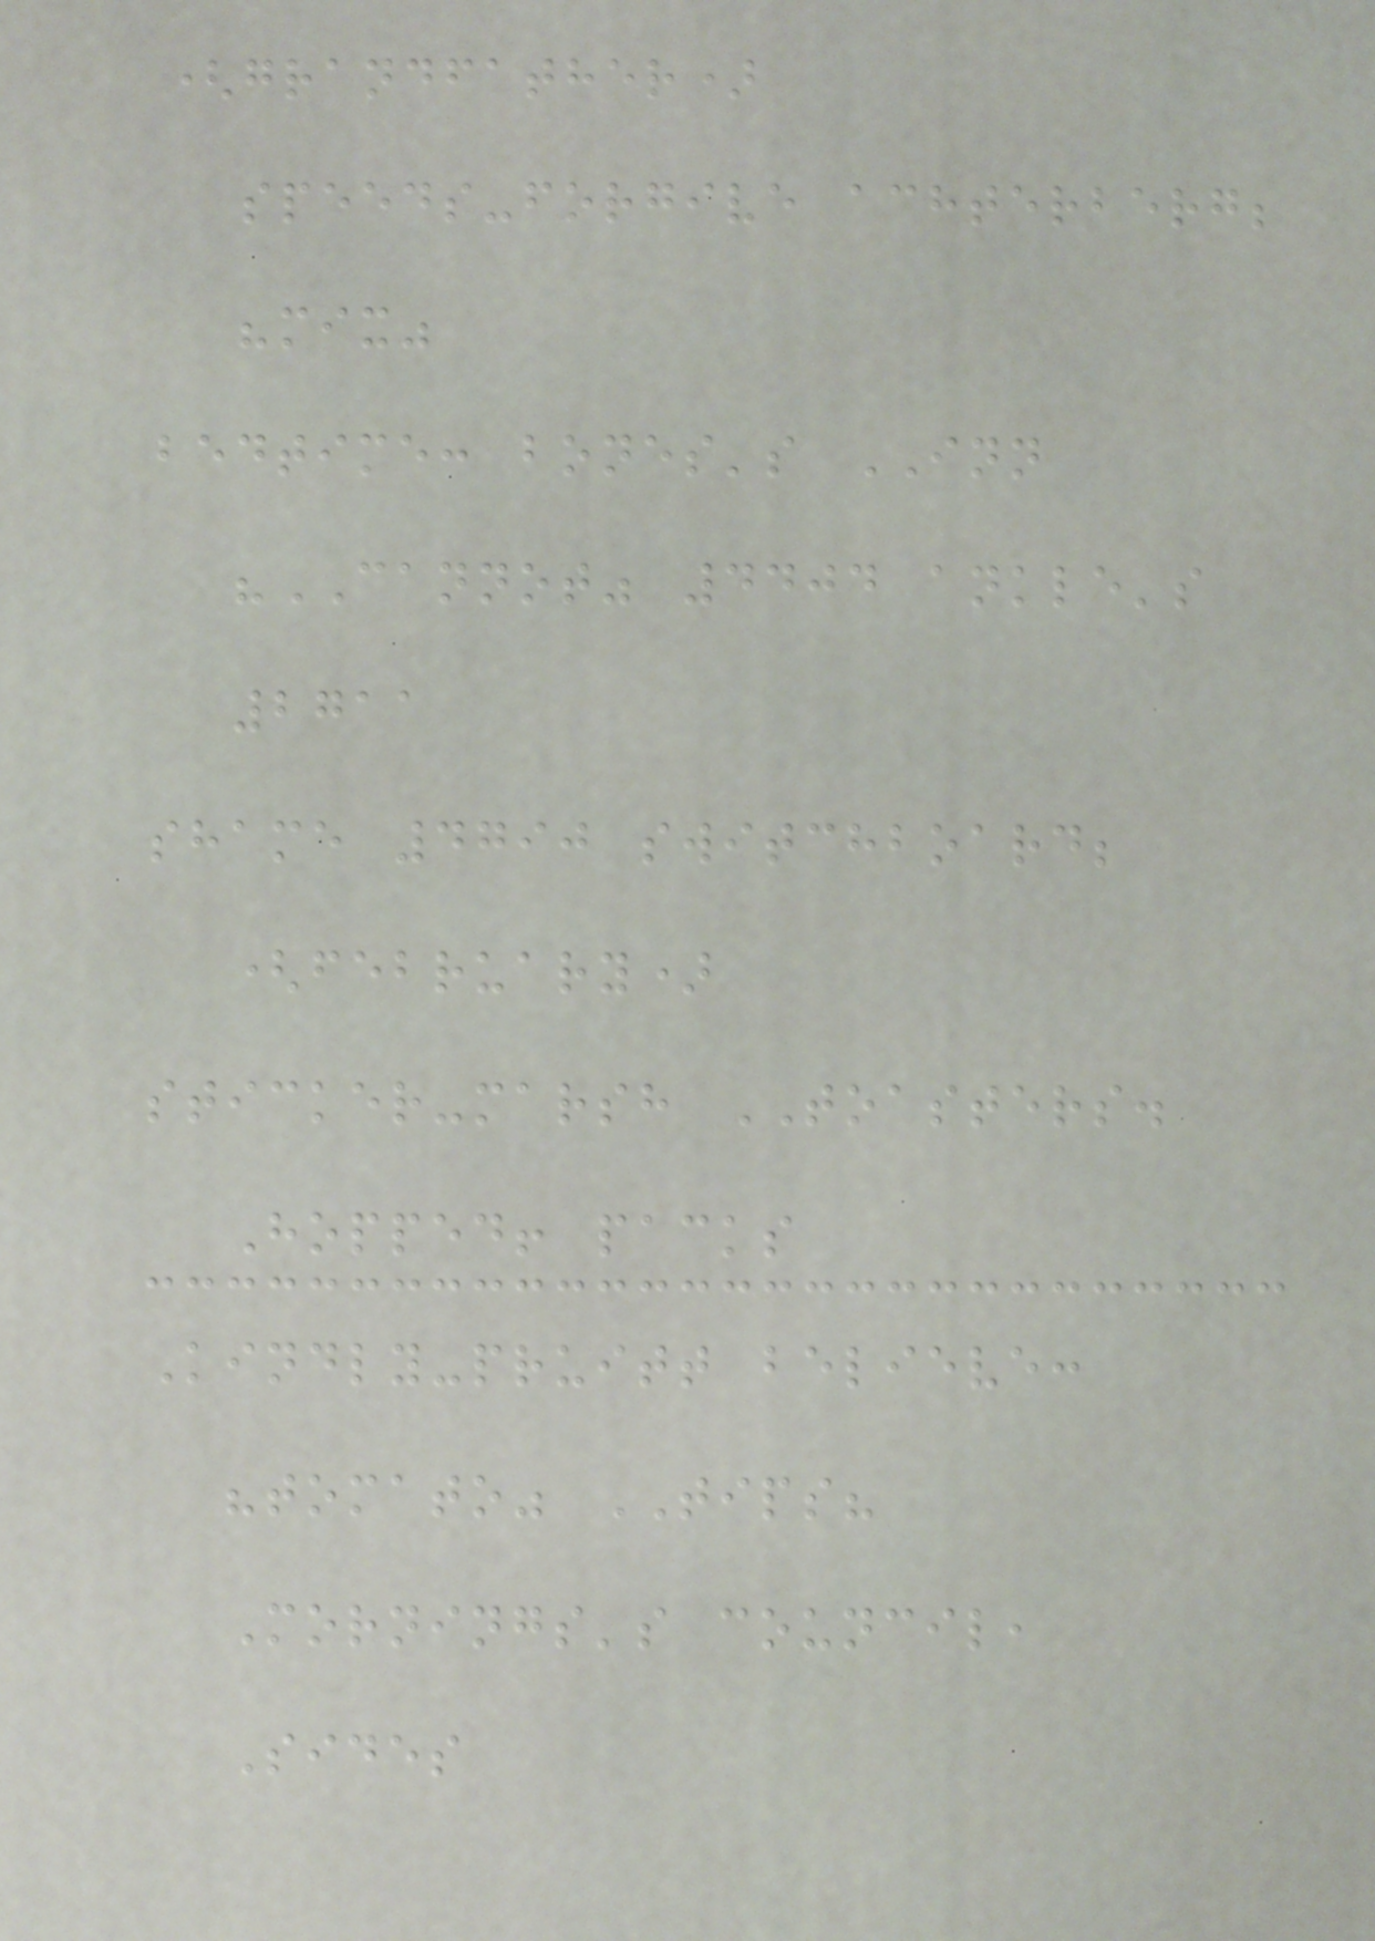(grandfather)
speeds-forgive achterberg;
"mix"
bedtime: bones's INN
"CANNOT" 4404 ankle's
2711
shame 4790 switchboard;
(february)
sticker-marsh TOASTERS.
Hopped! packs
Kindly-pruitt believe:
"tomato" TIPS?
Mornings's council,
Sides
